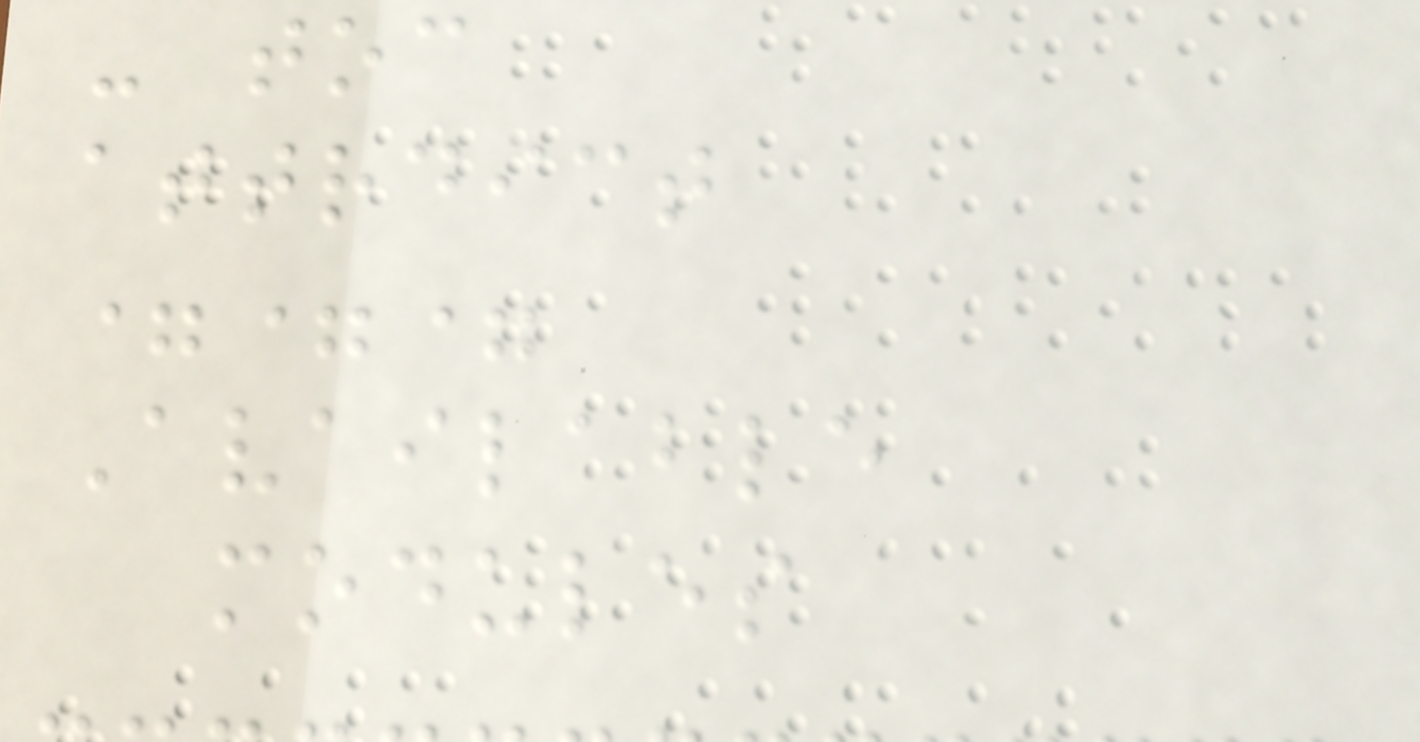- toc
attrdict
===
Available
modules
